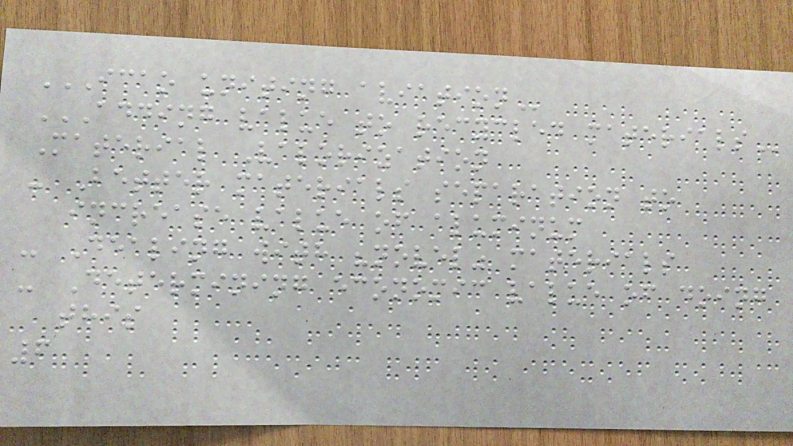ICAO UNITING AVIATION
ADDING VALUE TO RECYCLED MATERIALS
Material Valorization
- Better materials separation to
increase value of aluminum
- Dealing with "novel" materials
- Determining economic value of doing
this
6
